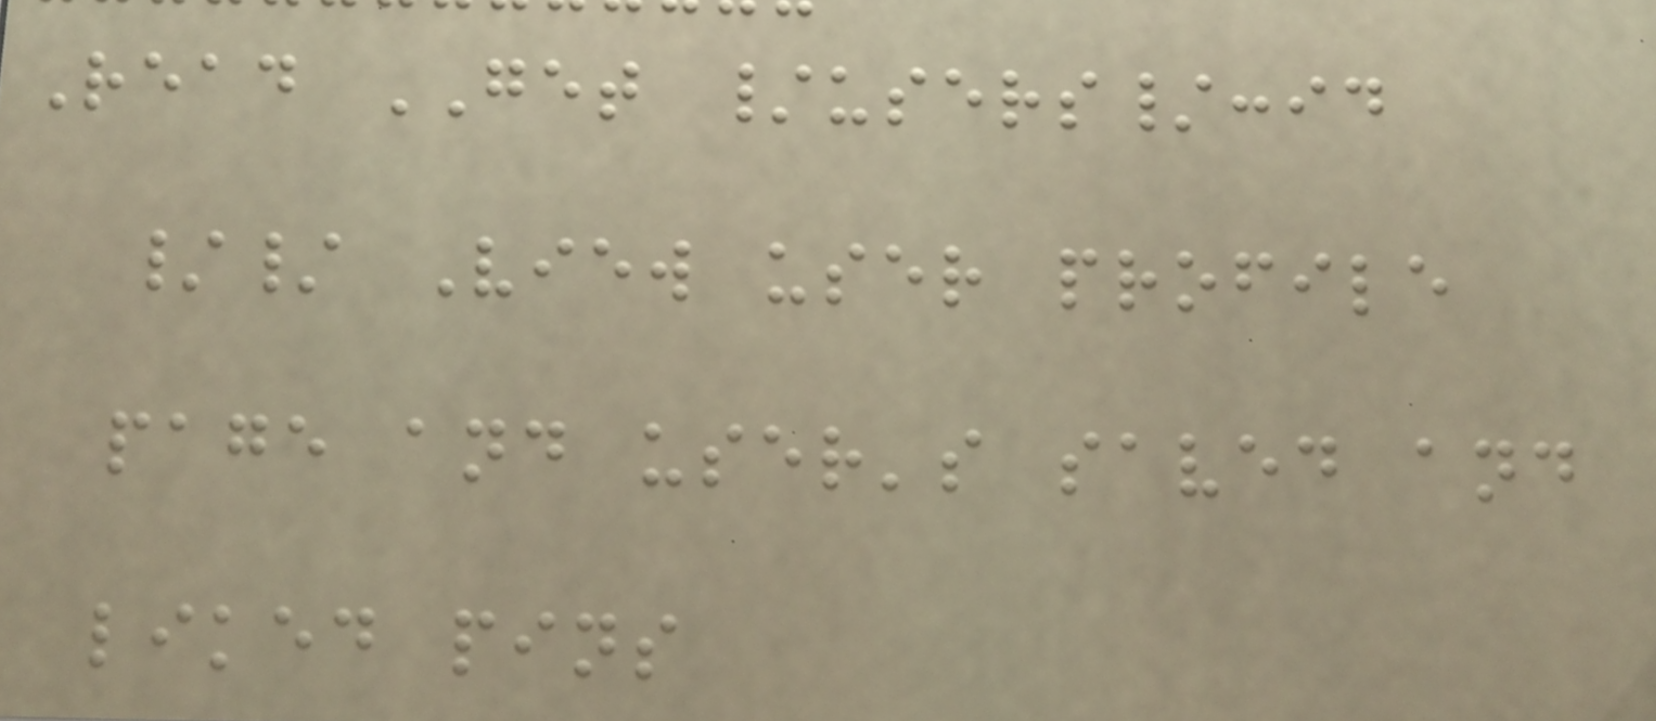Read GET /users/:id
// View user profile
page and user's saved and
liked pins
